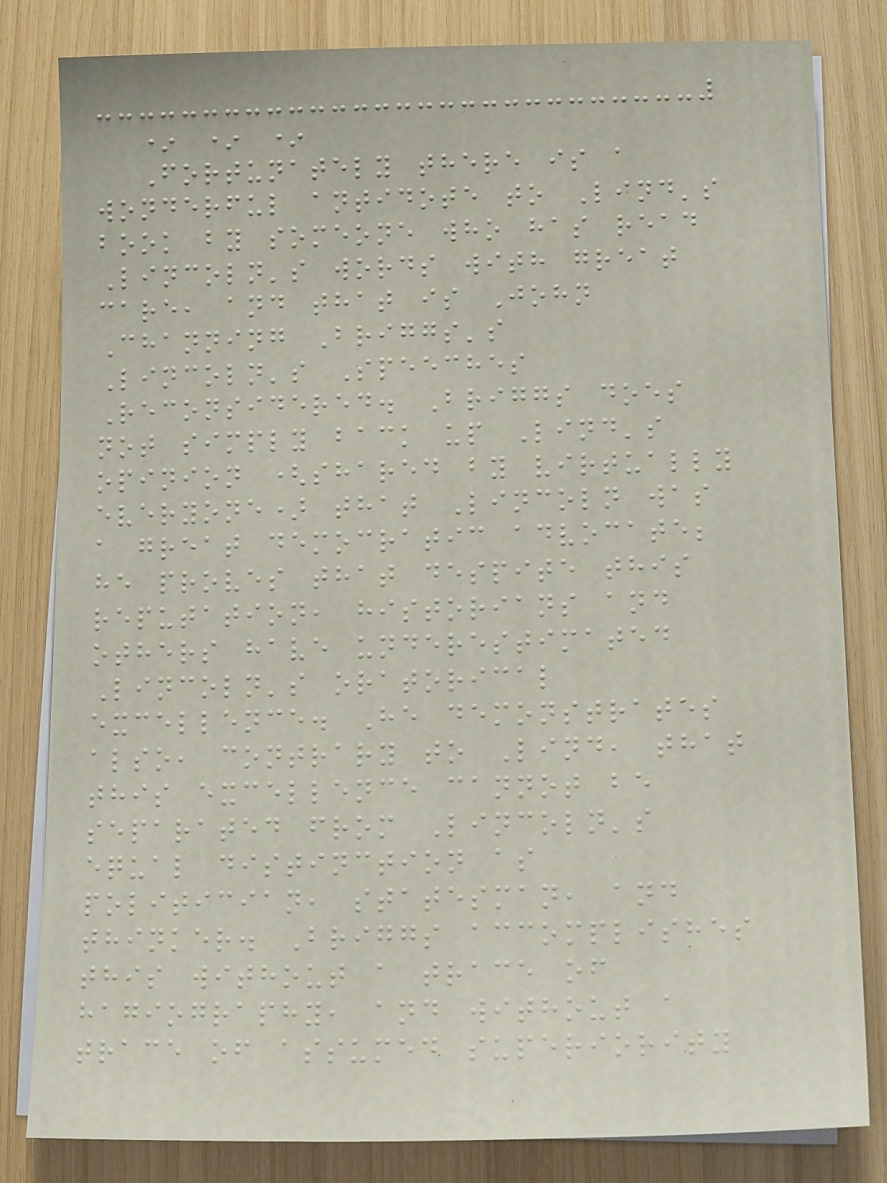* * *
Fortunately there is a
wonderful antidote to Lind's
book by someone who has read
Lincoln's words with great
care, and that is John
Channing Briggs's
Lincoln's Speeches
Reconsidered. Briggs does
not simply back up Lind's
opinion (shared by virtually
everyone) that Lincoln was
a great democratic advocate;
he proves that despite this
reputation, historians and
others have underestimated
Lincoln's oratorical
excellence. He demonstrates
also, contrary to Lind, that
this excellence cannot be
separated from Lincoln's
equal distinction as
politician, statesman, and
thinker. Briggs accomplishes
this without a trace of
hagiography, and without a
trace of assumed superiority
